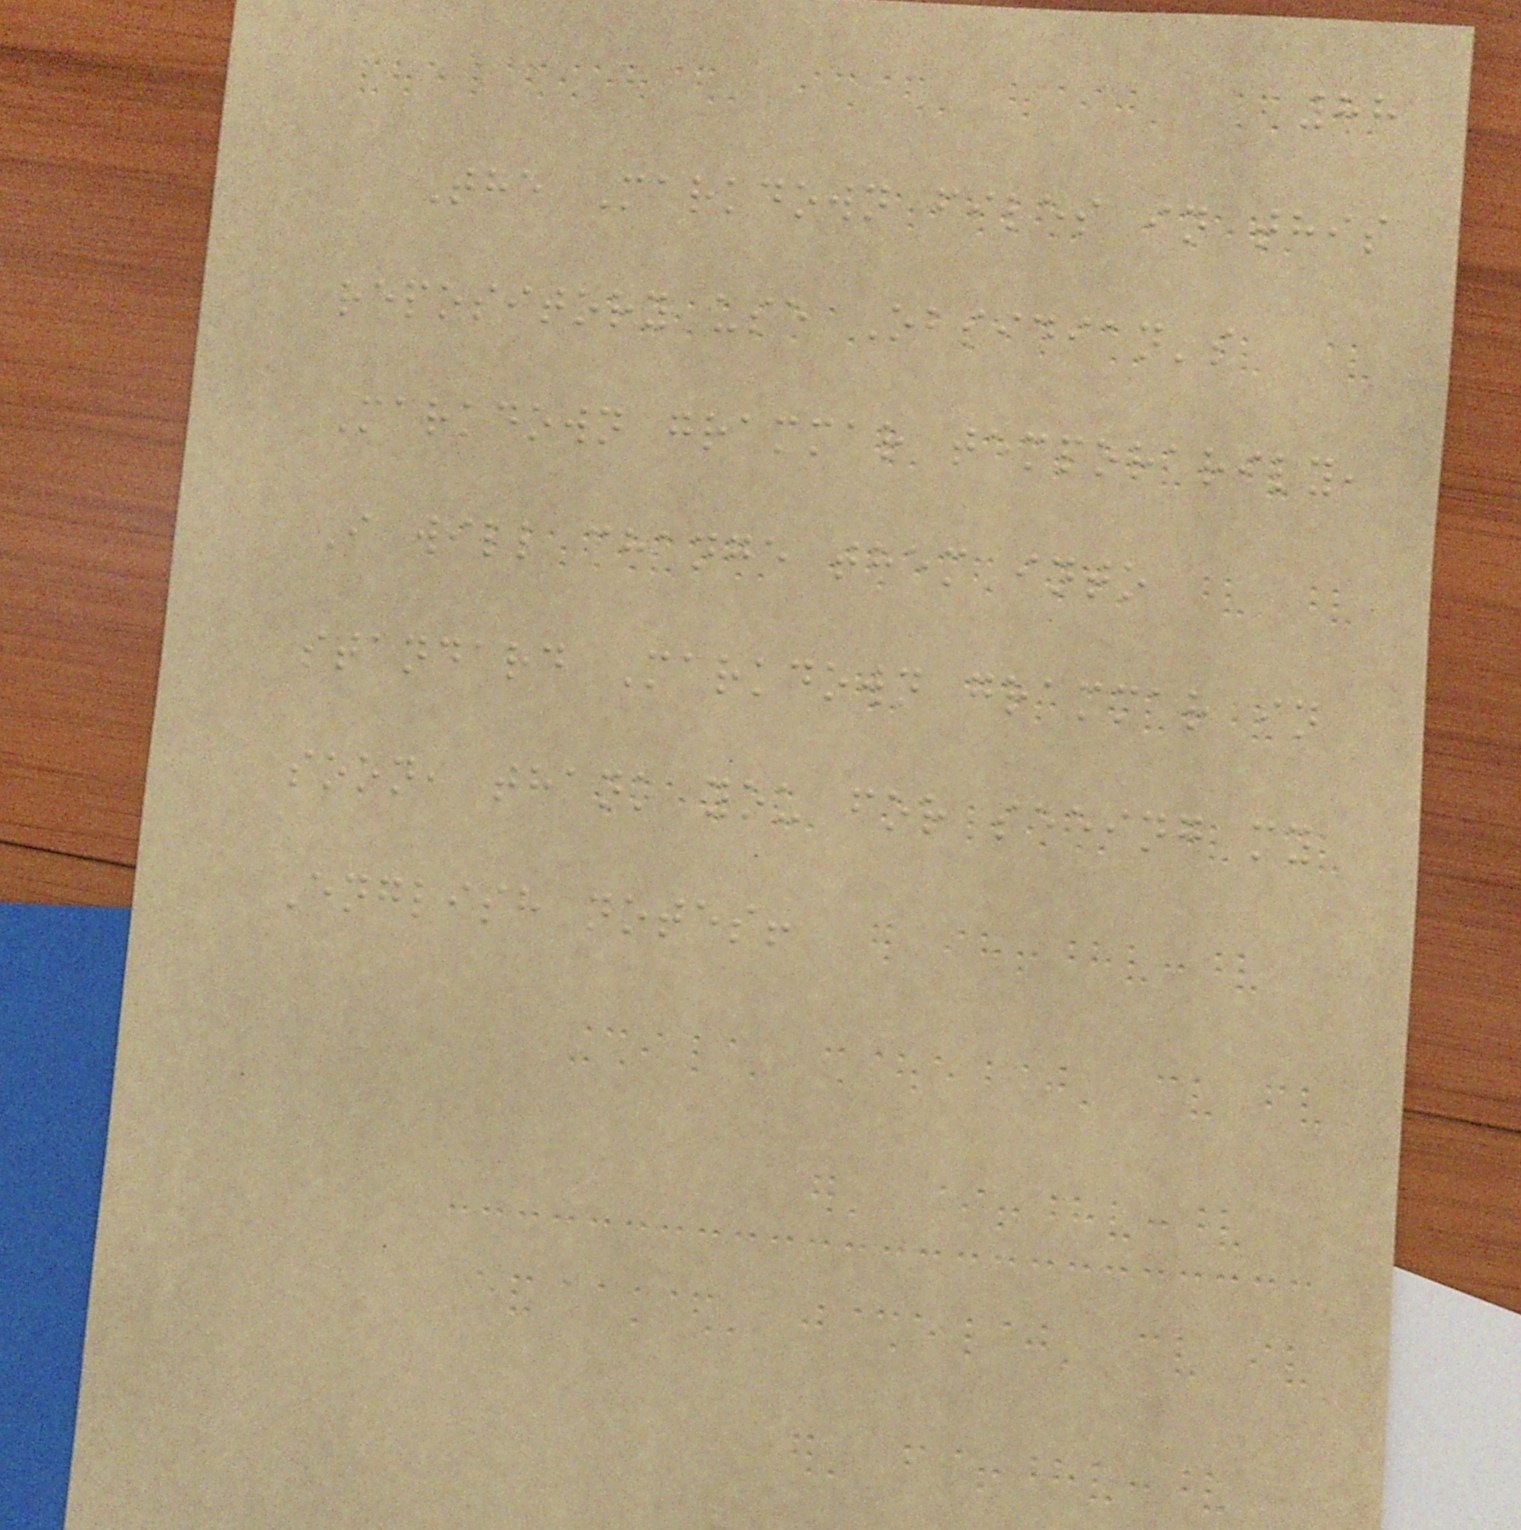88
The Markdown files in this
repository use Obsidian's
Markdown grammar temporarily,
I will change them into
standard Markdown grammar in
soon, thank you for seeing my
English notes!
